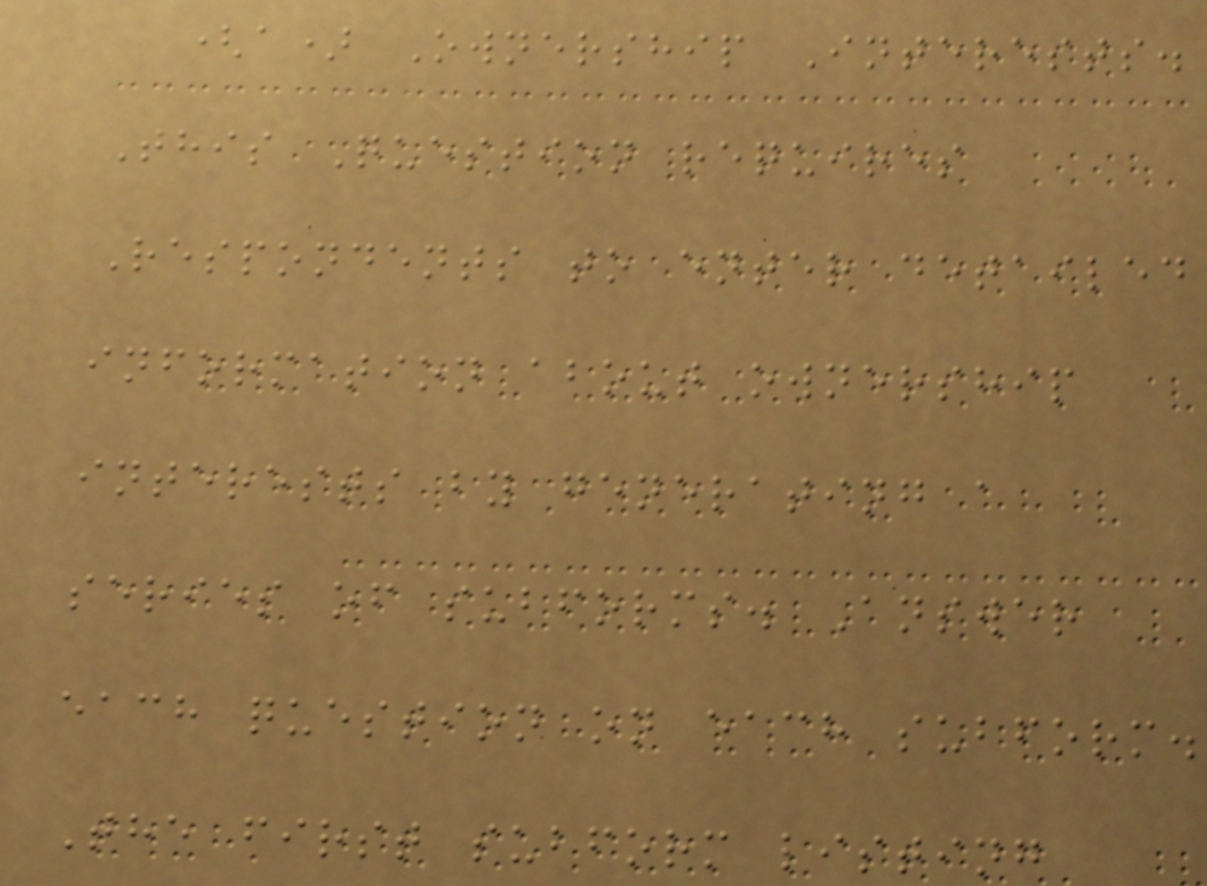(a) Ownership Interests.
This Question requires
Respondents to enter detailed
information about ownership
interests by generating a
series of subforms. Answer
each question on each subform.
The first subform listing
